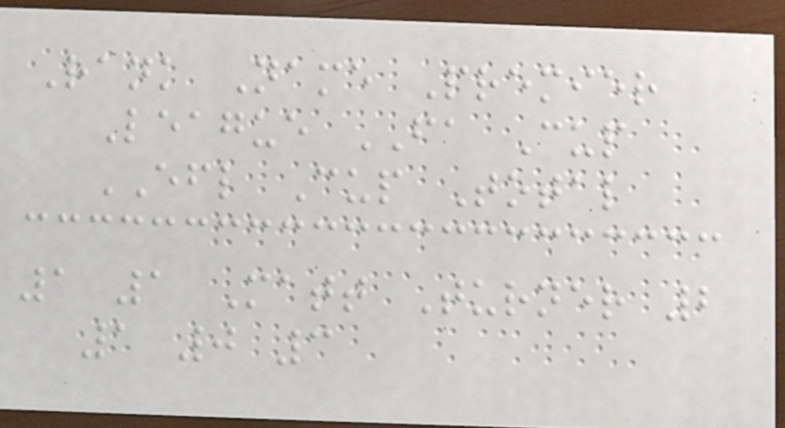Rank Name Premier
League FA Cup
EFL Cup Total
1 1 Matt Turner 2
1 0 3
